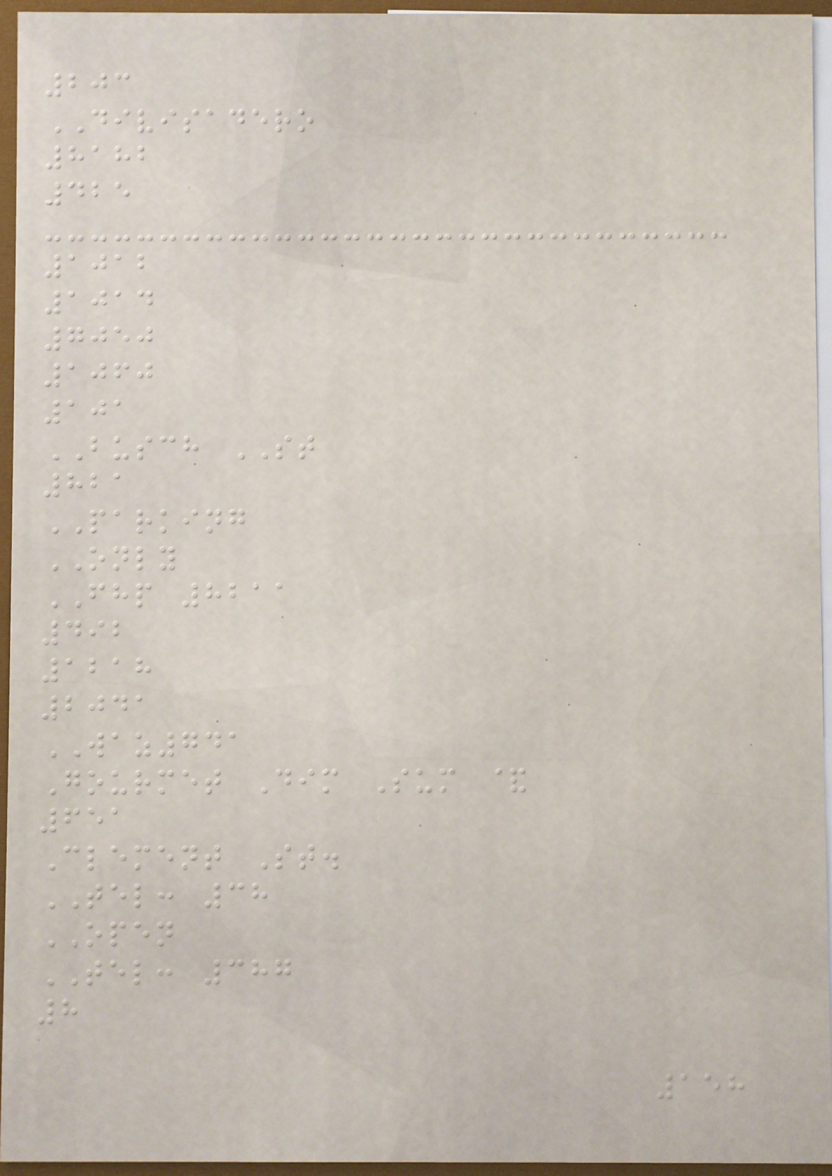203
DIVISADERO
8182
425
1012
1014
7050
1060
101
BUSCH ST
821
PARKING
ONLY
FHP 8211
492
1218
2041
WAZ741
Gourmet Dim Sum &
651
Clement St.
TEL: 38
OPEN
TEL: 387
8
158
